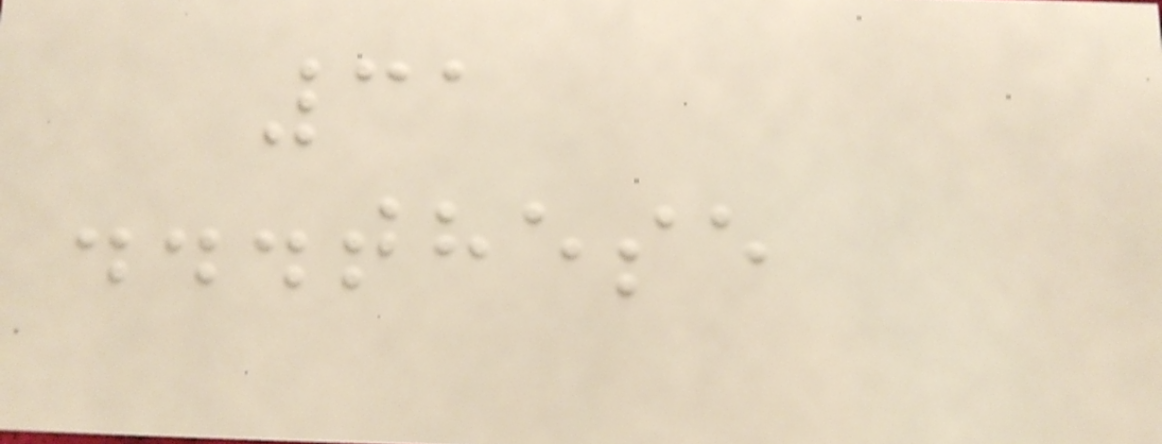31
...these
